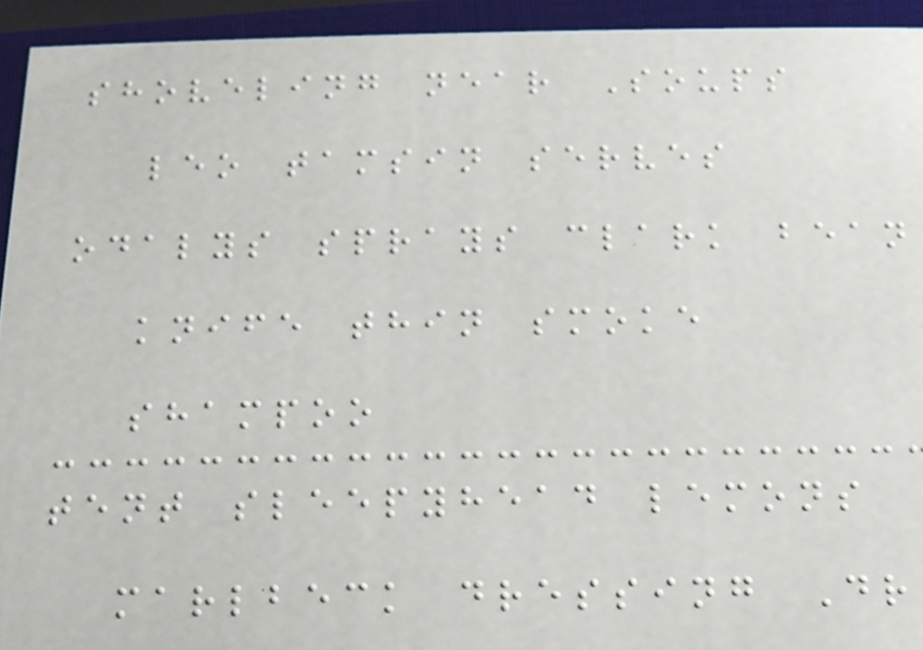shoveling near Soups
leo tamsin serves
odalys sprays clark bean
knife thin smoke
shampoo
tent sleepyhead lemons
marlbeck dressing Dr
